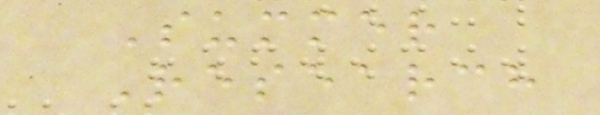Summer
Research
